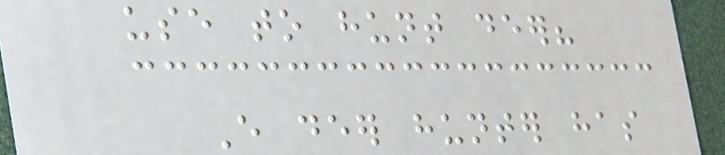use to hunt deer?
Every deer hunter has
